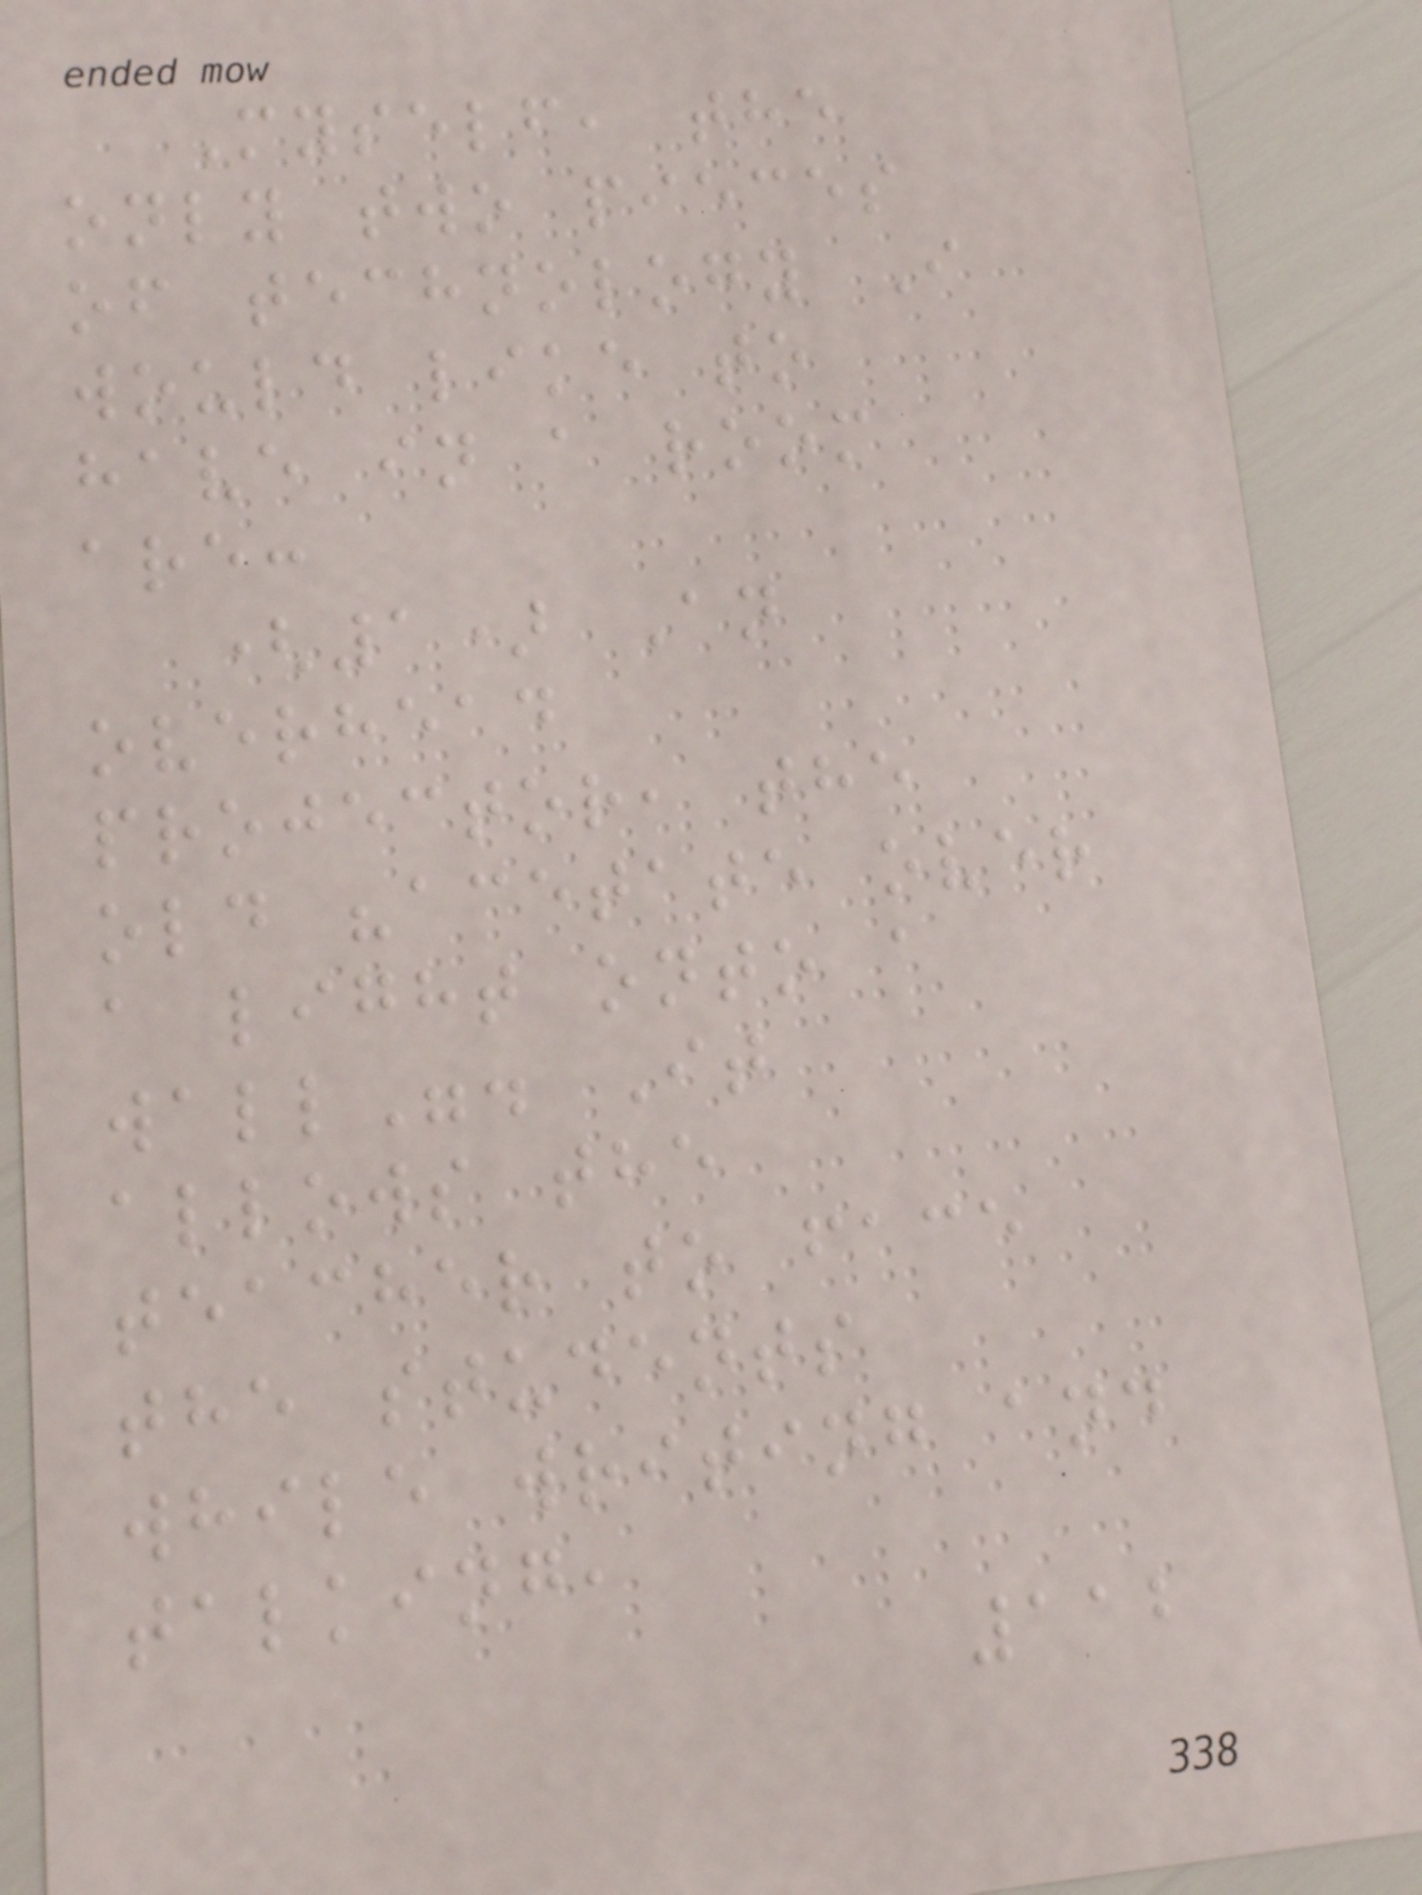Myself, the
only two pieces
of technology I
would like to
have in a room
are:
(1) An
overhead
projector, the
old "acetate over
a light onto a
wall". It
allows the
teacher to face
the students
while writing and
talking,
112
